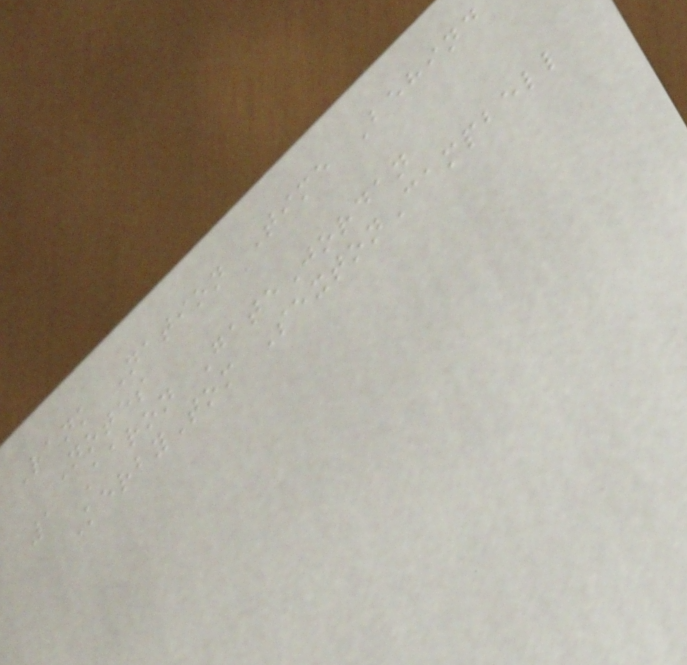Rank Nation Time Behind
Notes
1 Aaron GateJordan
KerbyTom SextonCampbell
